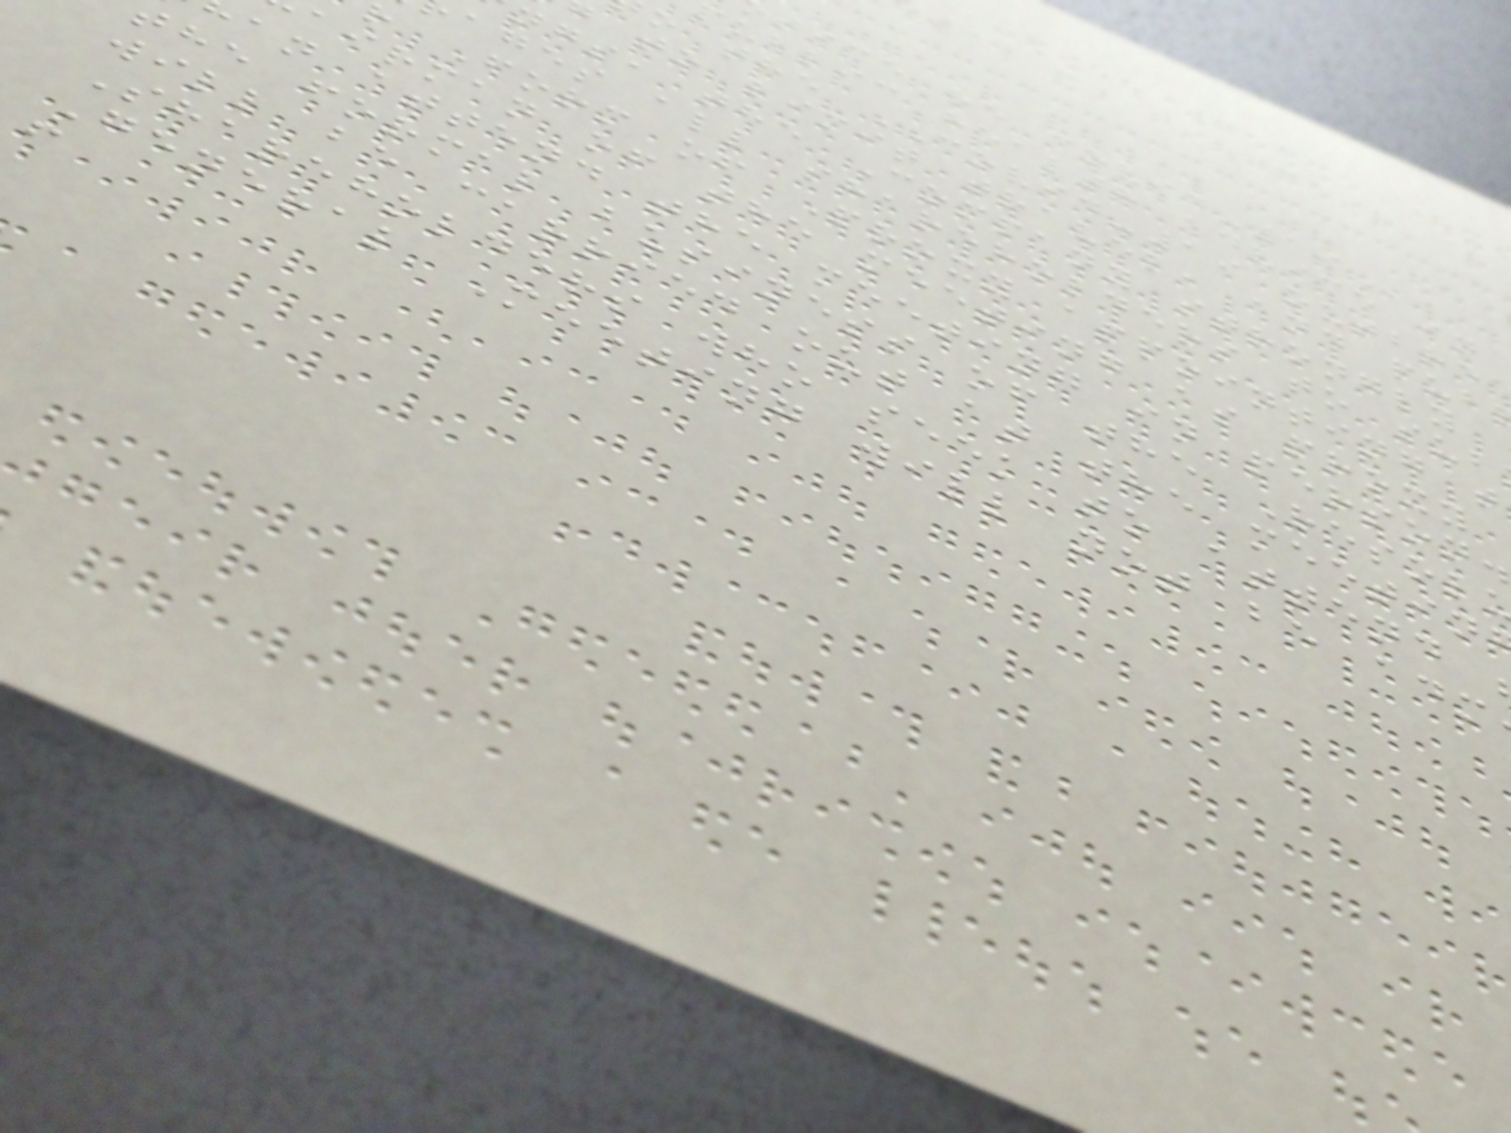public health advice in
o the COVID-19 outbre
to limit travel, and pub
ngs, the Company strongly
ages all shareholders to sub
Form of Proxy appointing t
airman of the meeting as proxy
an attend the meeting in person.
the formal business of the Resol
will be carried out at the meetin
Shareholders who seek to attend
General Meeting will not be adm
